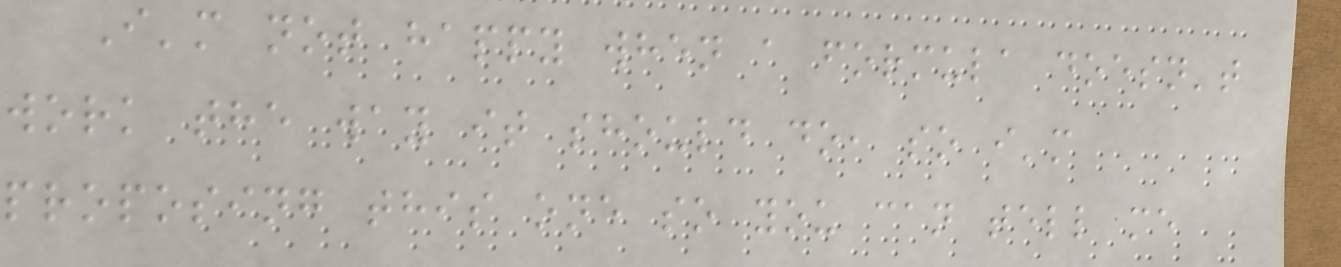I'm not happy when a formula doesn't
work the way it should do, so i'm
proposing this one so you can tell me
